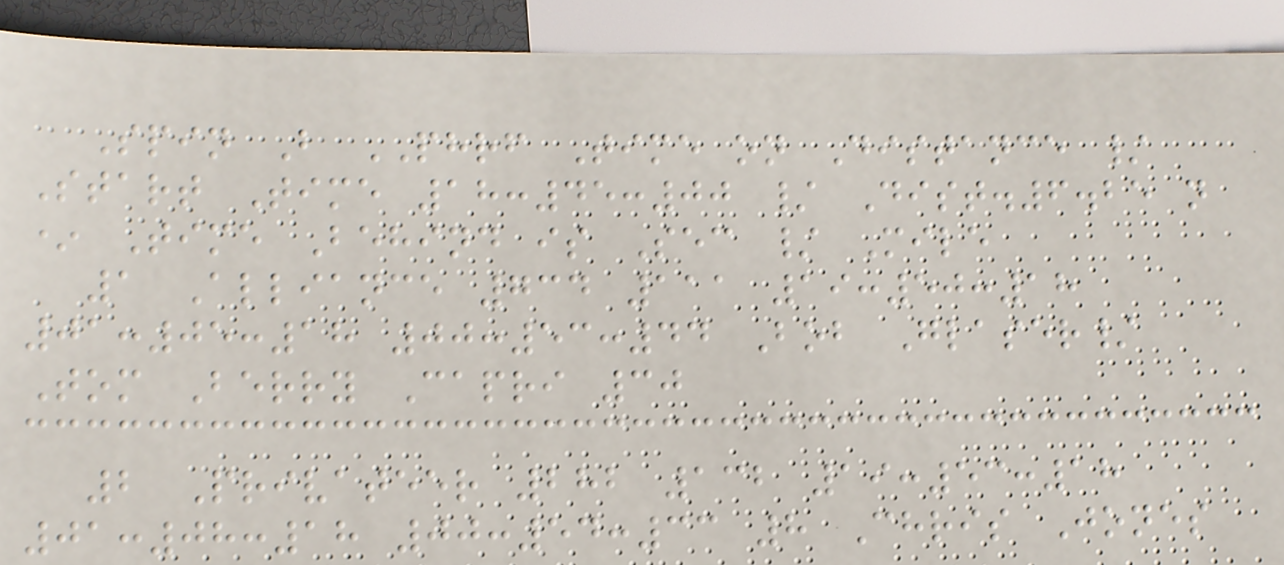Spin B PHRF Time on Distance /
Start Time 18:45:00 / Dist.6.25 n
* Time Behind is Sec / Mile
1 Alliance 734 111 19:50:18
01:05:18 00:53:44 Bob Glaser/
Tom Berry Capri 30
2 Privateer 282 132 19:53:18
01:08:18 00:54:33 8 Chris Jones
